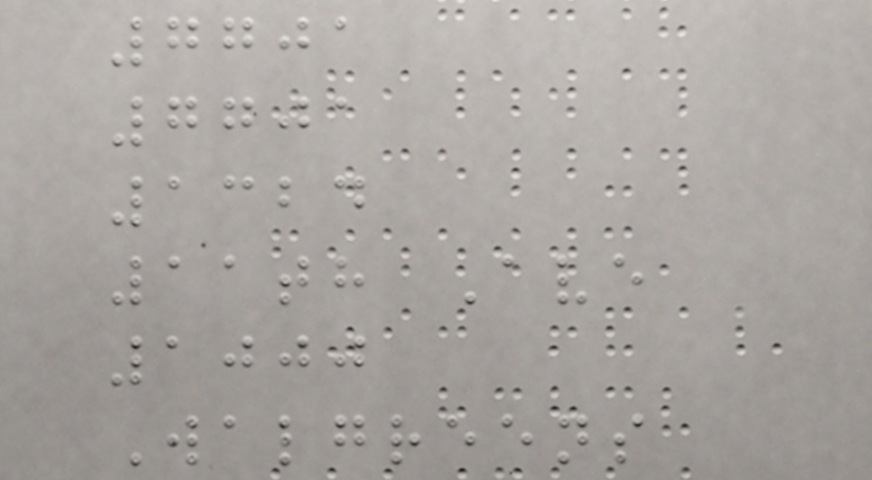7701
7701
1324
11th Ave
1000
Walgreens
